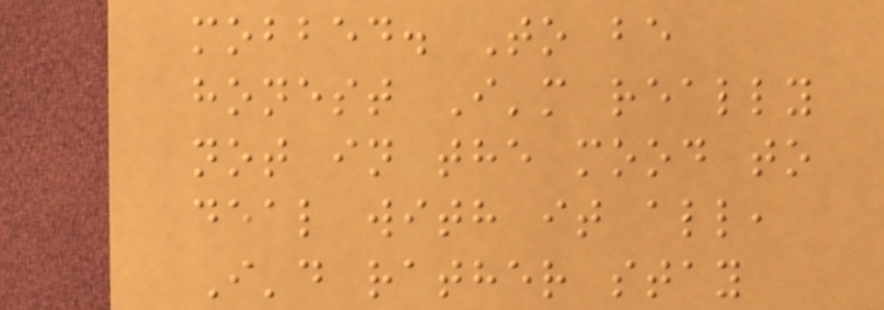mobbed. To be
honest I'm really
not in the mood to
deal with it all,
I'd rather stay
